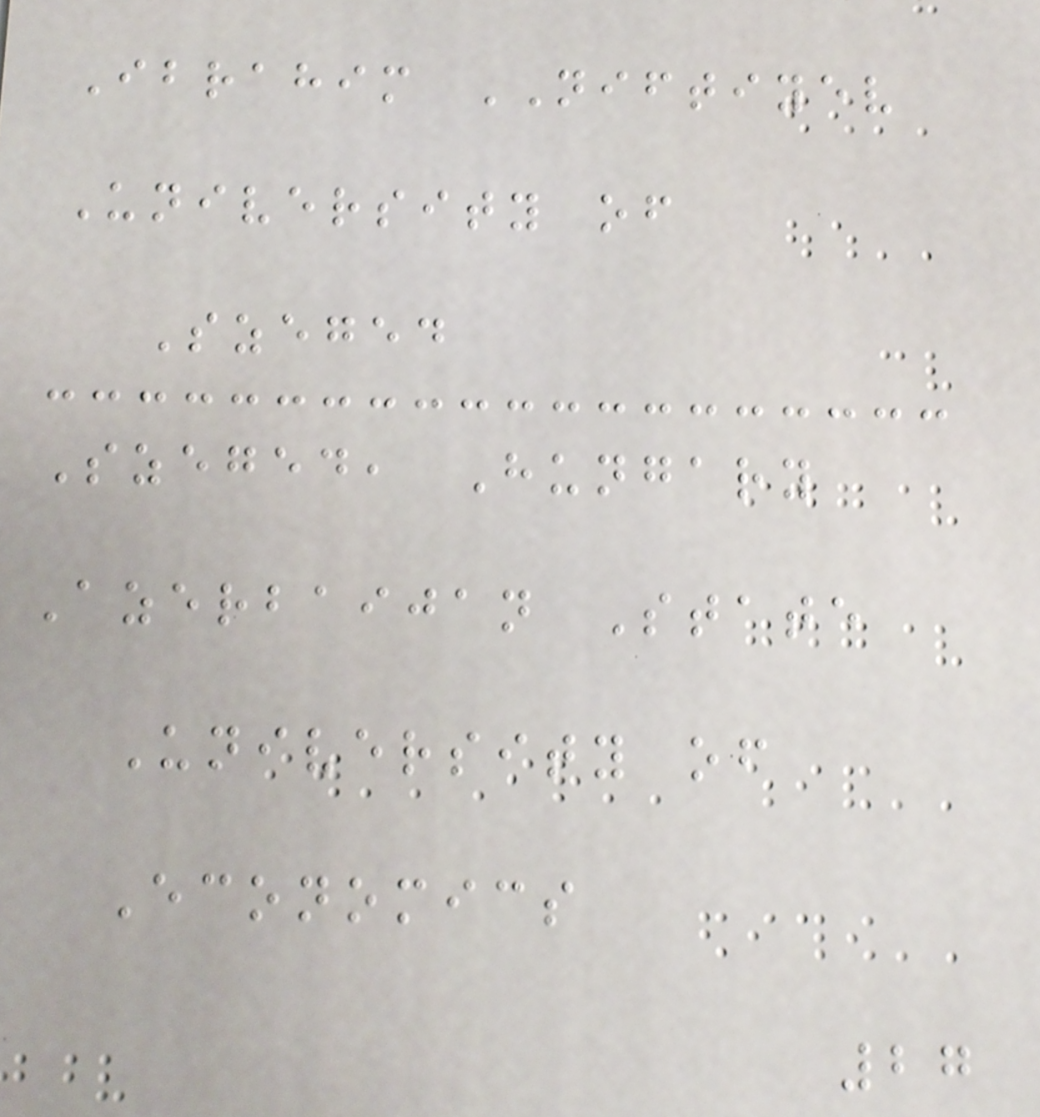Ibrahim NIFTIYEV
University of
Szeged
Szeged, Hungary
Azerbaijan State
University of
Economics
27
